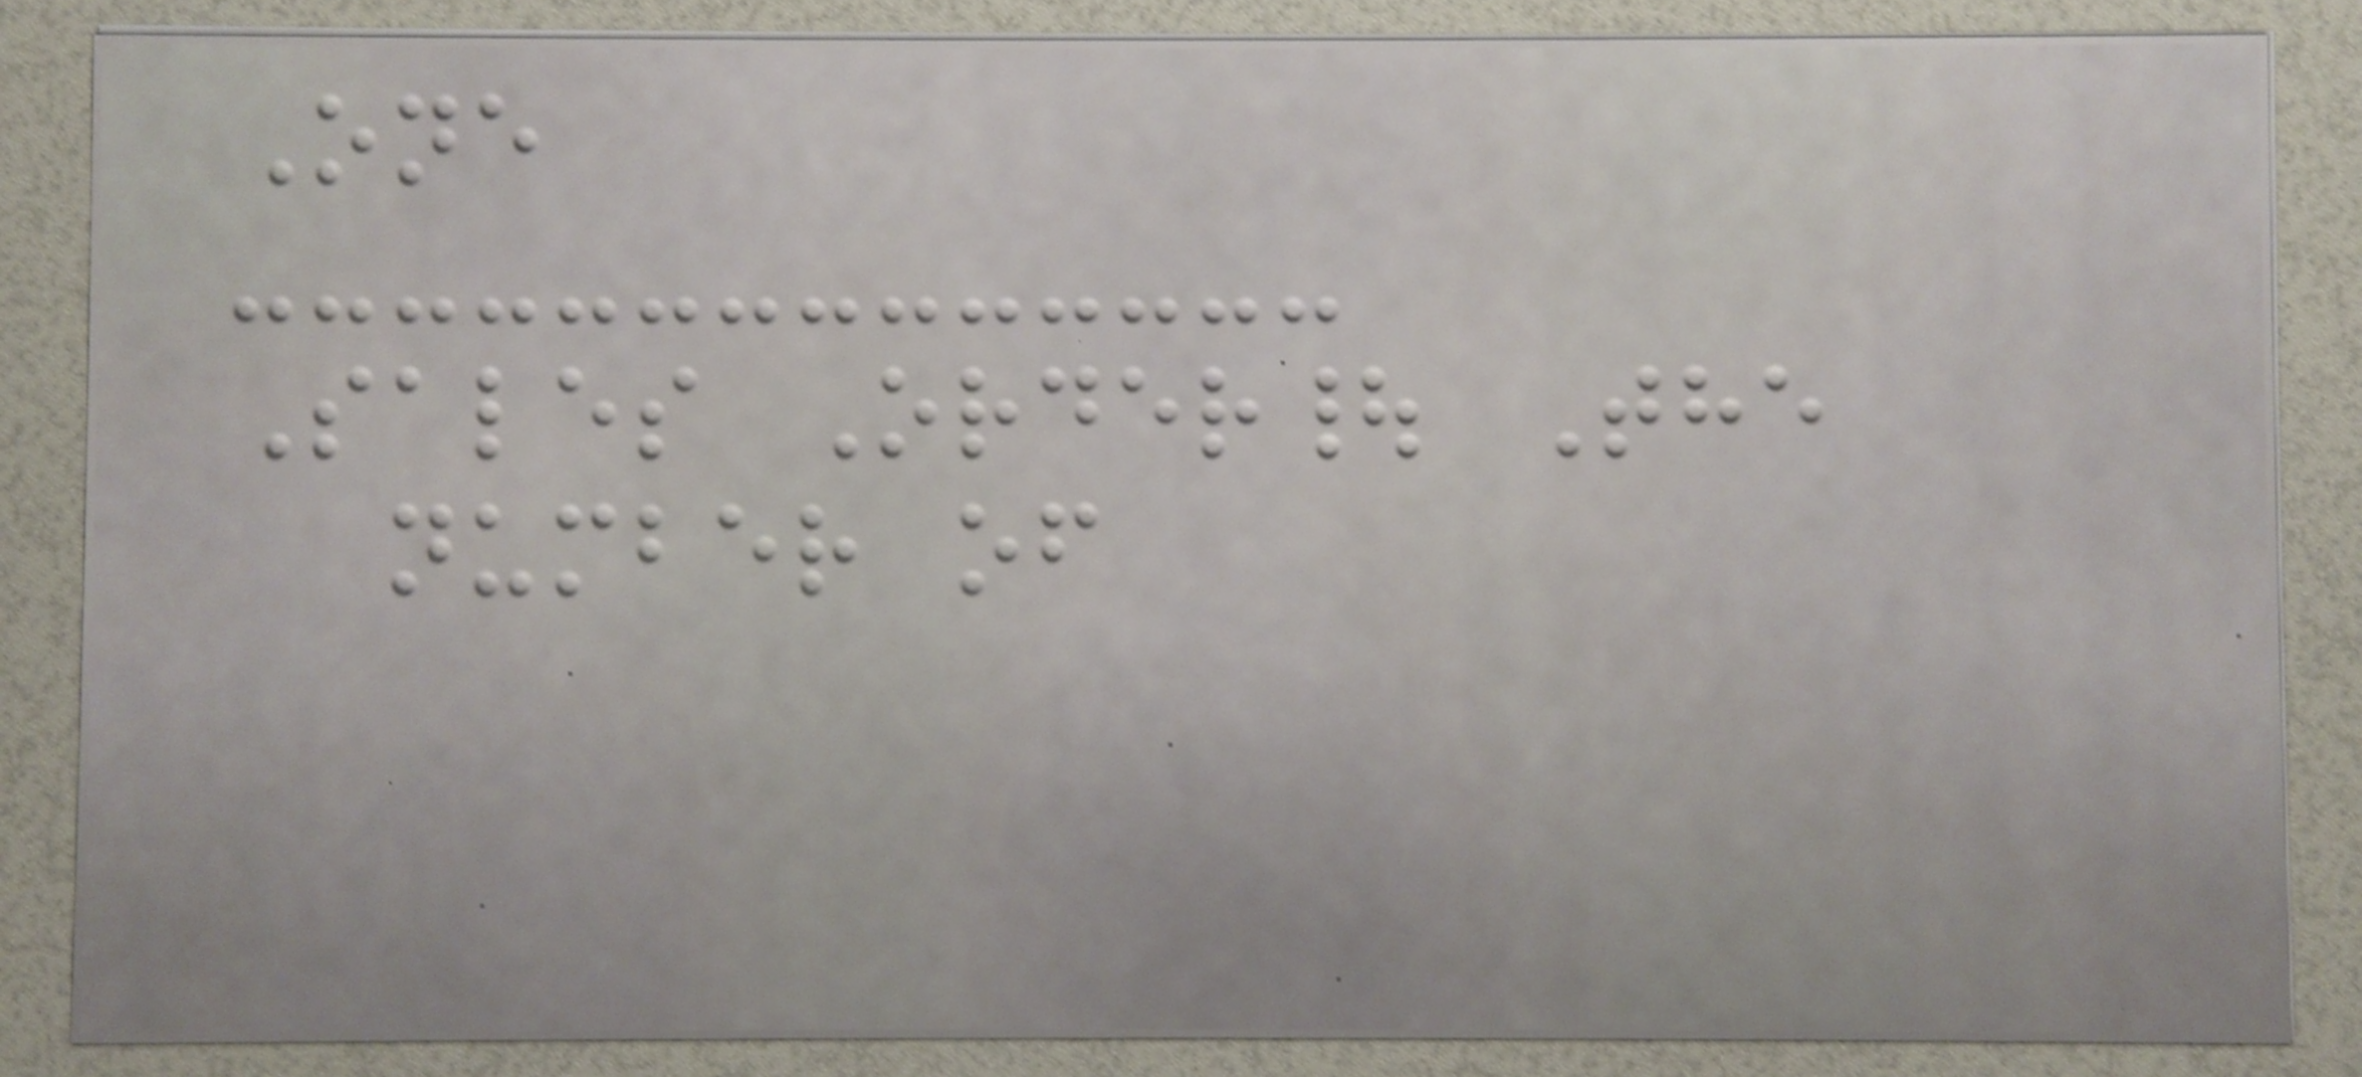One
Sales Order| The
number of
